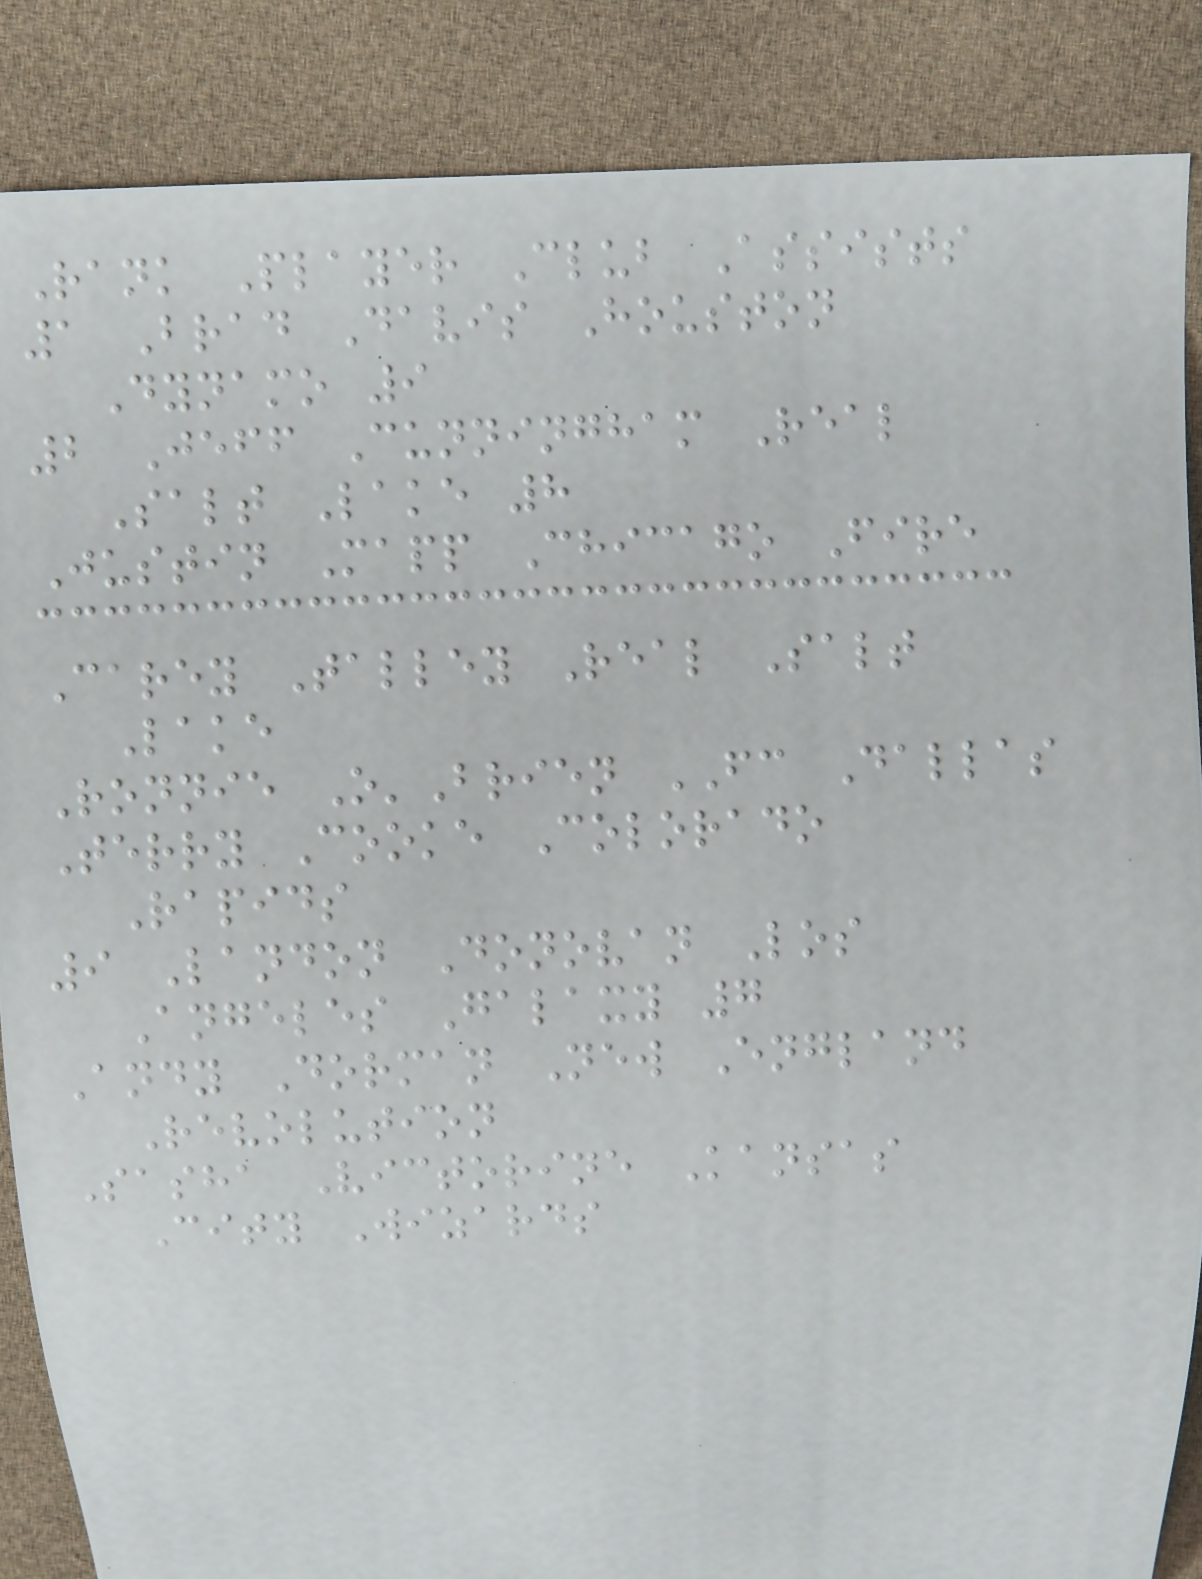Rank Player Club Assists
1 Brad Davis Houston
Dynamo 9
2 Jeff Cunningham Real
Salt Lake 8
Justin Mapp Chicago Fire
Carey Talley Real Salt
Lake
Ronnie O'Brien FC Dallas
Terry Cooke Colorado
Rapids
9 Landon Donovan Los
Angeles Galaxy 7
Andy Dorman New England
Revolution
Sasha Victorine Kansas
City Wizards
